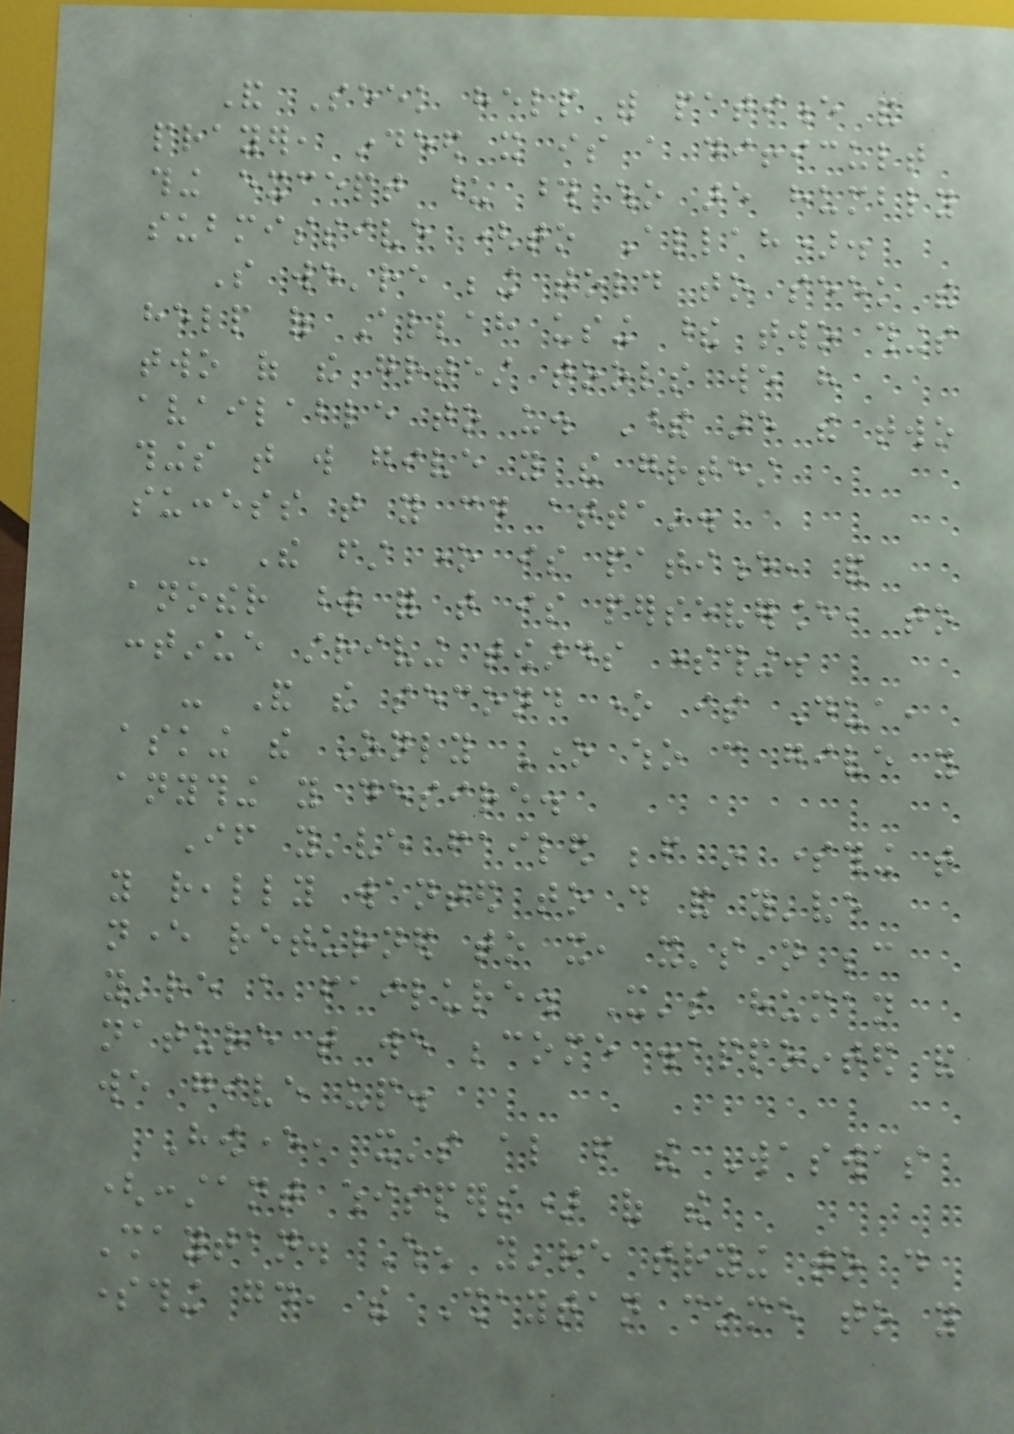And Seek help with patience and
prayer, indeed it is a difficult
thing except upon those who are humbly
submissive (to Allah).
So we're being told to seek the
help of Allah using these two things
two of the greatest tools we have
available to us. These are the two
things that will give you the greatest
success that you could attain.
- The first one is patience, and
another word for that is perseverance, to
continue striving towards something.
- And the second one is Dua,
asking the Only One who can give you
anything you desire.
If you've failed before in something that
you really wanted to do and you've
never returned to it, it's not because
you're a failure. It's human
nature that we become disappointed and
we give up.
However, it's also from the Waswas
(constant whispers) of the
Shaytan. When you're trying to do
something good, the Shaytan come to you
